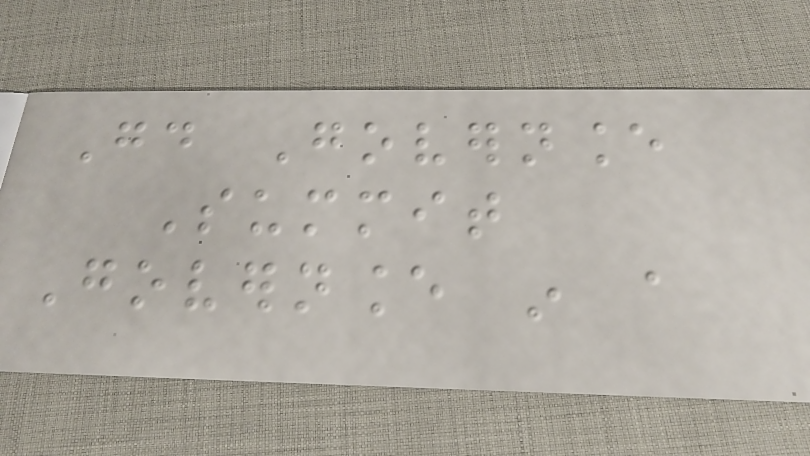Good Governance
Summit
Governance in a
